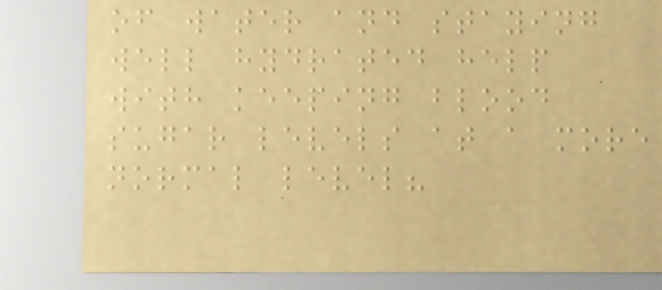of water and staying
well hydrated help
with keeping blood
sugar levels at a more
normal level?
